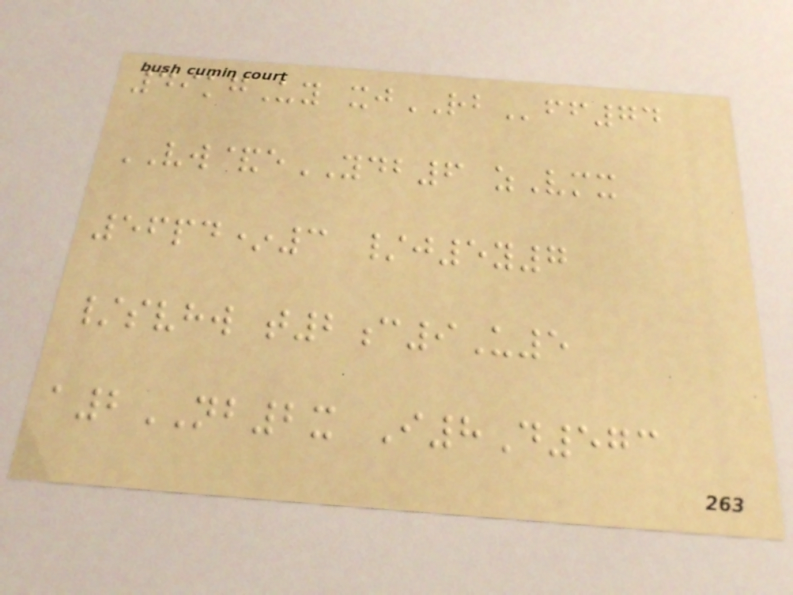49kgUy xjRBff74
VW&eYDB6 zVmx
56pd*3 /j5y7
/svhw t2c9U5
a2NB2x I8D573
